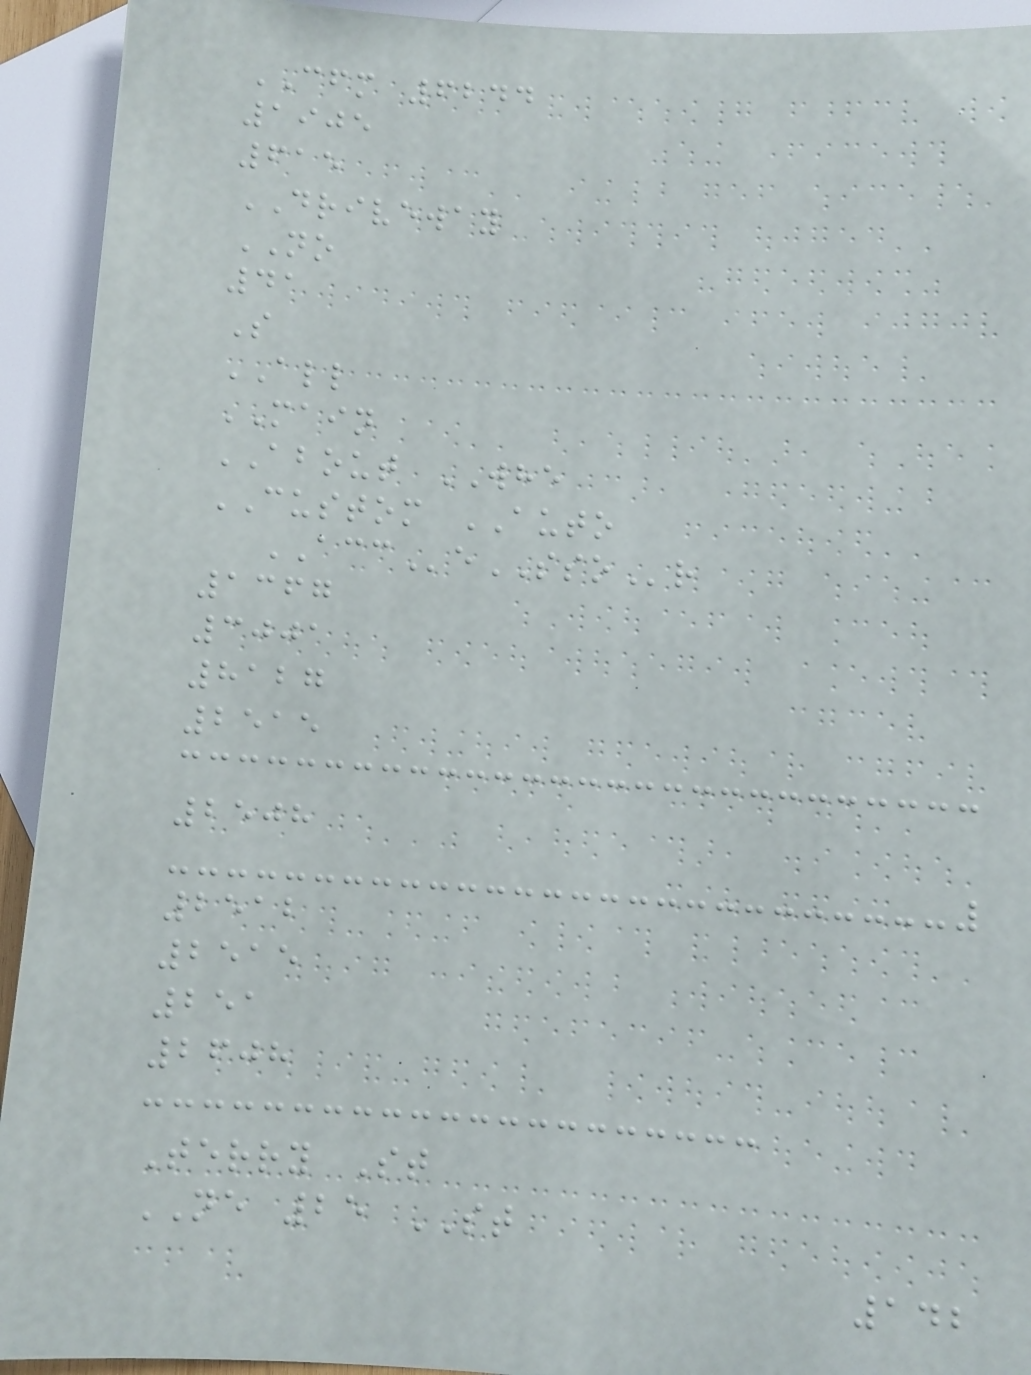CFM 6244
1905
615
DRIVEWAY
NO
41
S
ALL
MAIN
ABOUT WHE
CUSTOM AUTO
ACCeSSOr
1367
3001
8127
2515
2508
2512
2515
251
2608
Terry St
NE 25 ST
142
